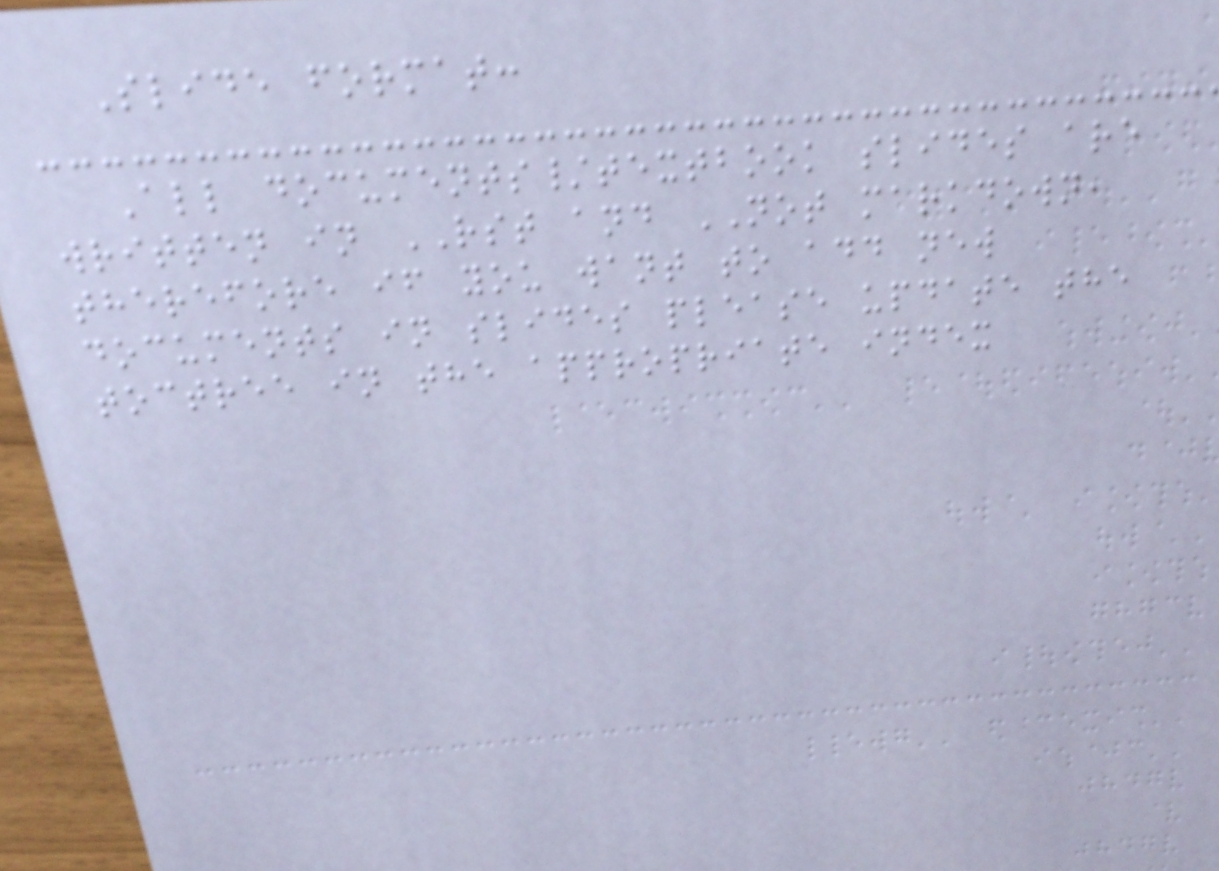Slide format:
All documents/textbook slides are
written in RST and NOT markdown,
therefore if you want to add new
documents in slides please update the
toctree in the appropriate index
